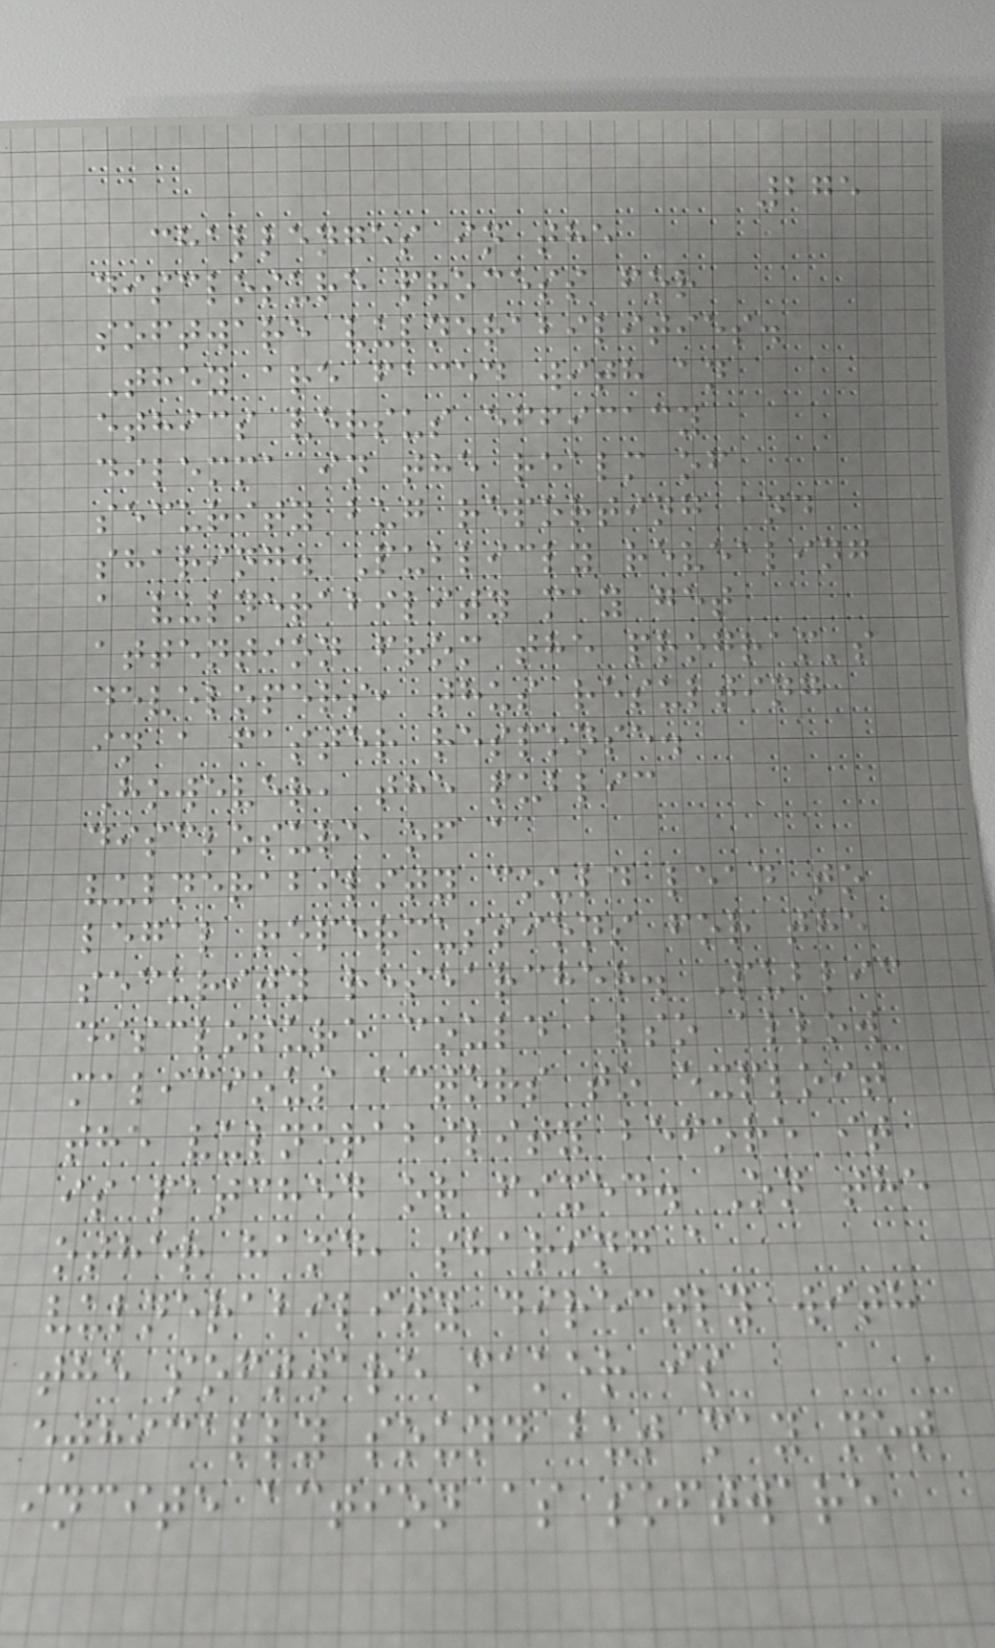275
challenges in the
disclosure process for
software vulnerabilities.
They are faced with an
ethics versus efficacy
dilemma in the realm of
security bug reporting and
sharing. Publicly revealing
a vulnerability may get
attention from the program's
developers, thus resulting
in a faster response.
However, the public
disclosure of a
vulnerability could lead to
legal repercussions for the
security researcher. Public
disclosure could also allow
malicious actors to exploit
the vulnerability before it
is patched or fixed. On the
other hand, sharing a
vulnerability directly with
the software maker is
ethically sound but may not
incite action as software
